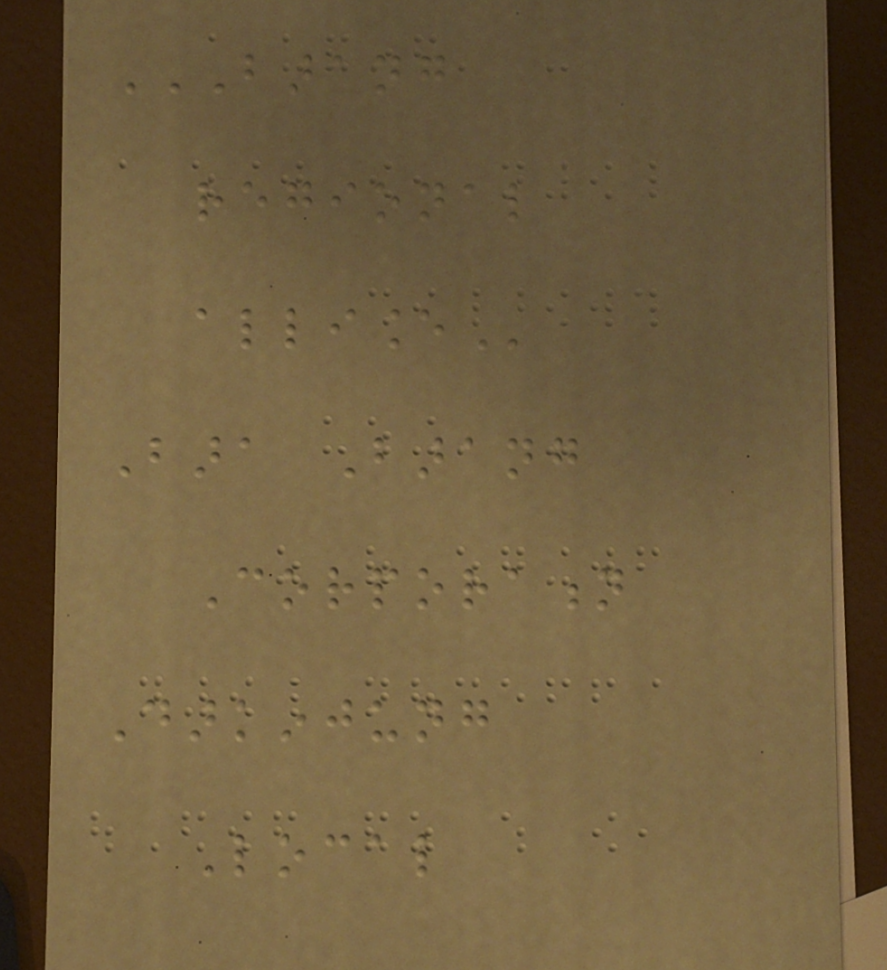BARANG
REGIONAL
ALLIANCE
Bara Barang
Corporation
Darkinjung
Local
